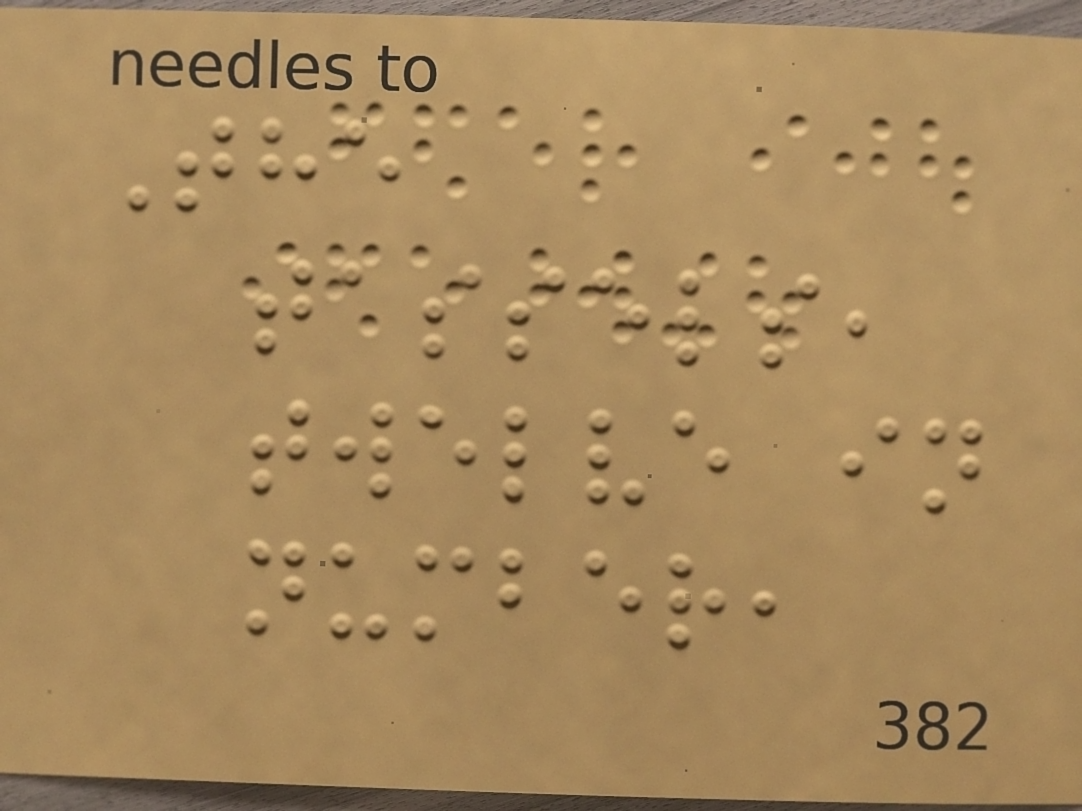The
tassels,
twelve in
number,
